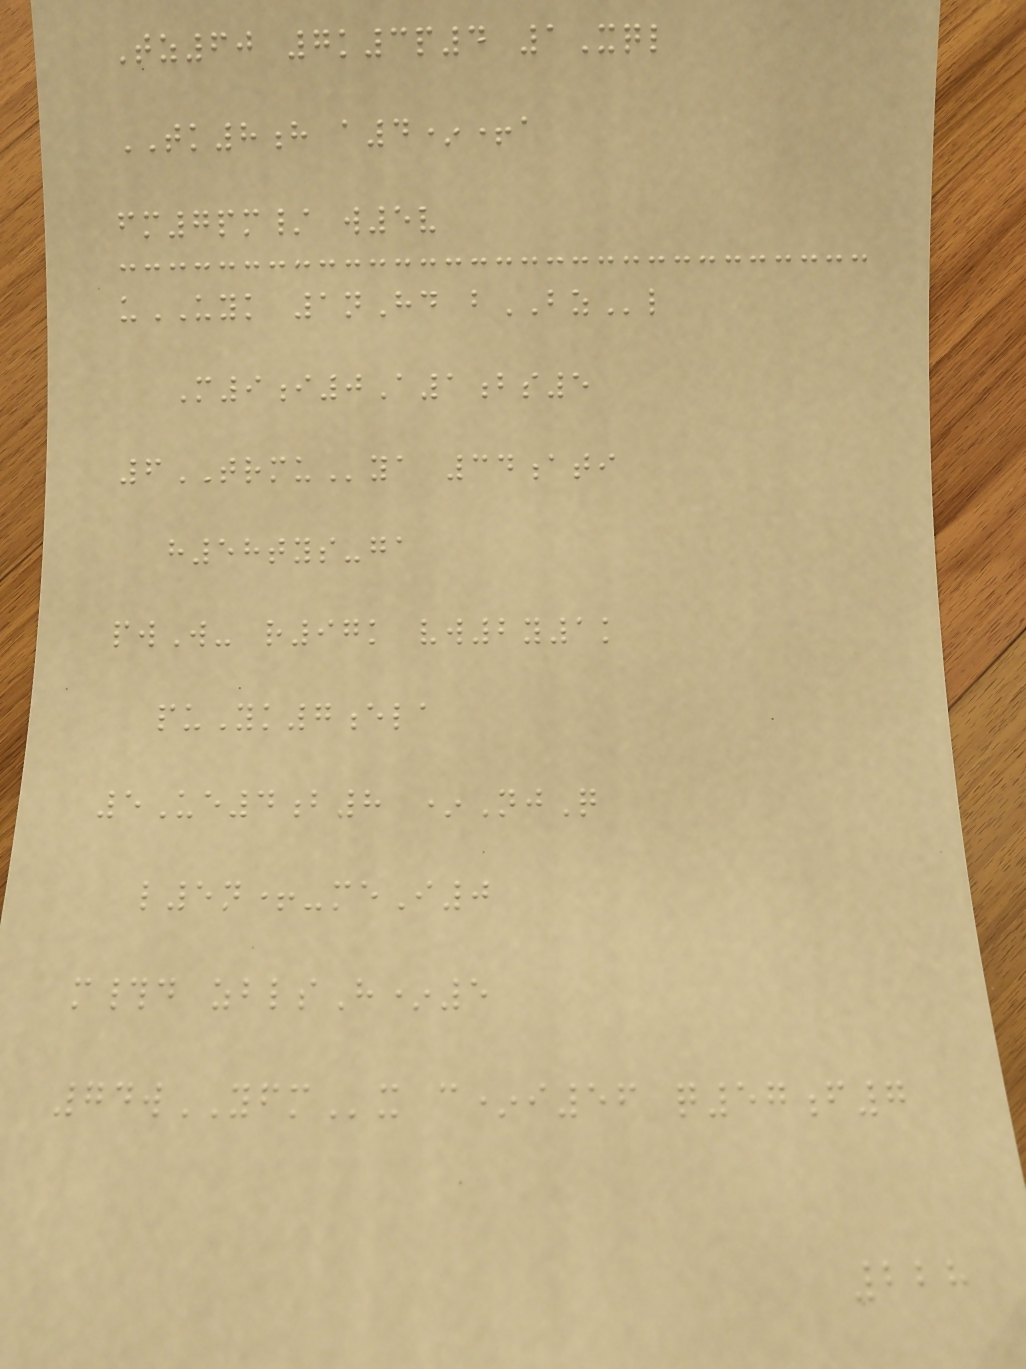Tz60 7k3p4 1Xql
TK8h a4*+a
fm7pm/ w5v
uUYK 1nHd bBZl
M9i0A1bs5
6TRMUya 34ati
h58tys-ga
pwW- r97k vw2y1k
puYk7ela
5Ue4b8 *NjQ
l5n+-meI0
m#d zblsH*5
74wYFMx c*i56 q57f7
228
